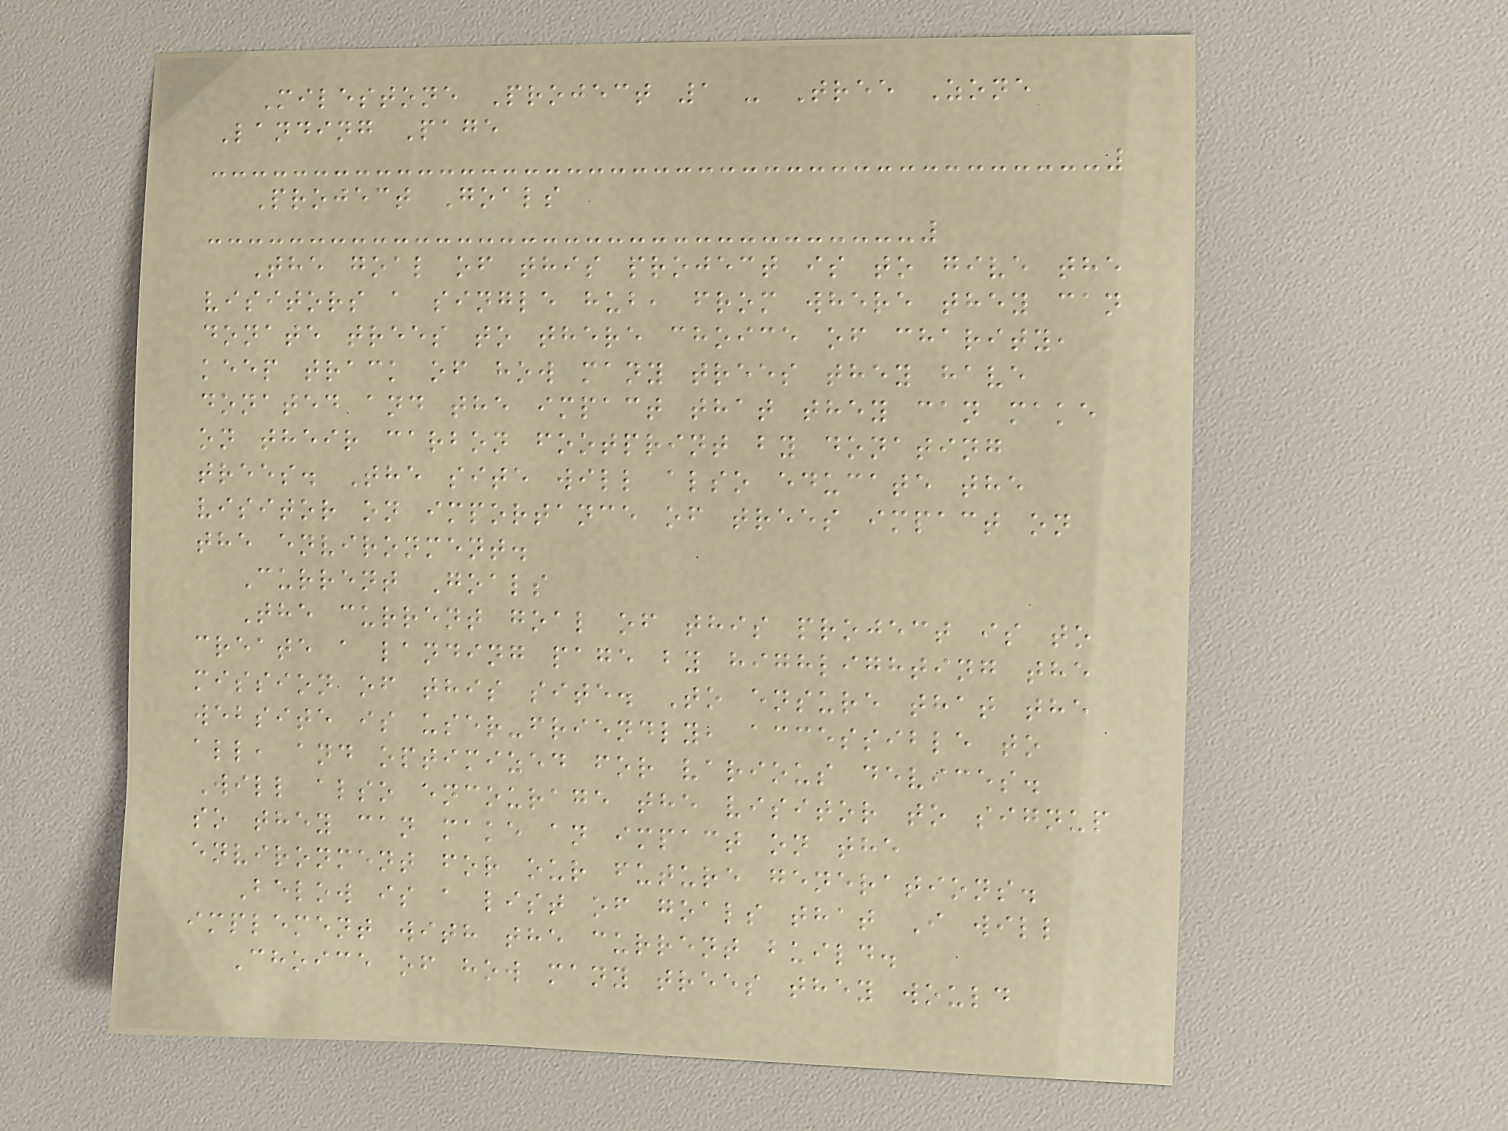Milestone Project 1 - Tree Zone
Landing Page
Project Goals
The goal of this project is to give the
visitors a single hub, from where they can
donate trees to there choice of charity,
keep track of how many trees they have
donated and the impact that they can make
on their carbon footprint by donating
trees. The site will also educate the
visitor on importance of trees impact on
the environment.
Current Goals
The current goal of this project is to
create a landing page by highlighting the
mission of this site. To ensure that the
website is user-friendly, accessible to
all, and optimized for various devices.
Will also encourage the visitor to signup
so they can make an impact on the
environment for our future generations.
Below is a list of goals that I will
implement with the current build.
Choice of how many trees they would
